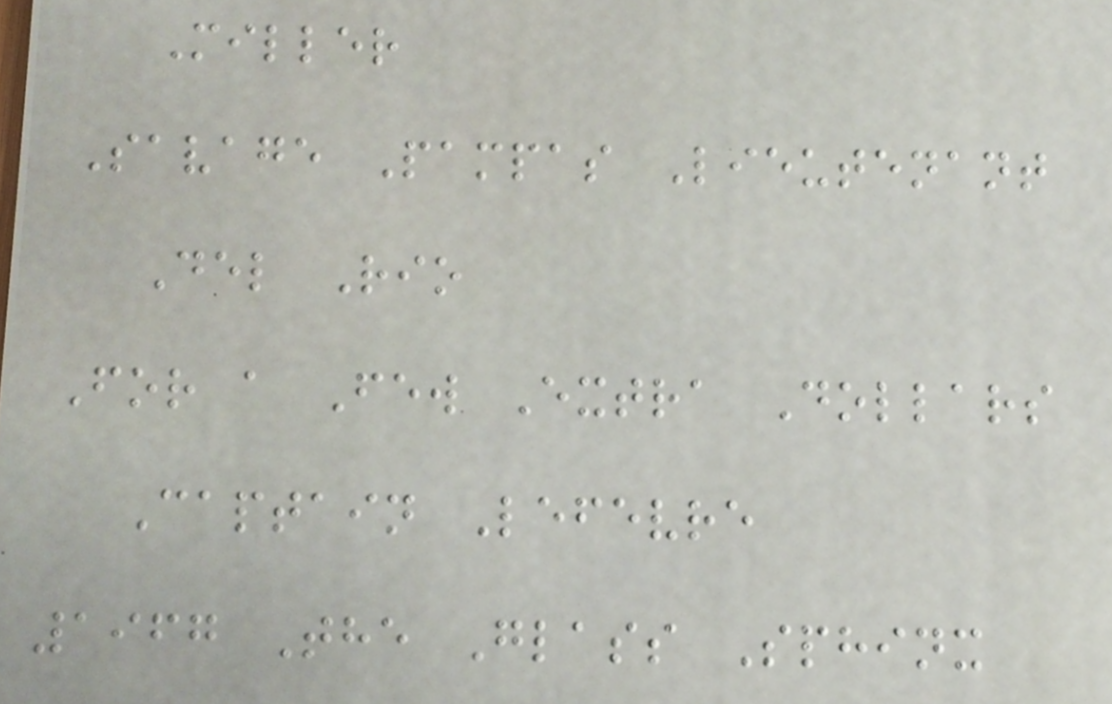Miller
Savage Pampas Lieutenant
Del Rio
For a Few Extra Dollars
Captain Lefevre
1967 The Glass Sphinx
